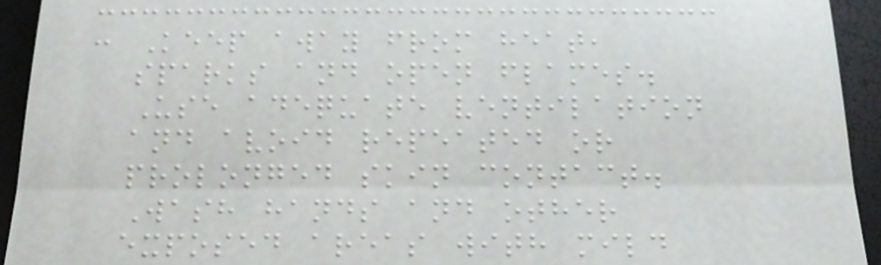: Keep away from heat,
sparks and open flames.
Use adequate ventilation
and avoid repeated or
prolonged skin contact.
Wash hands and other
exposed areas with mild
